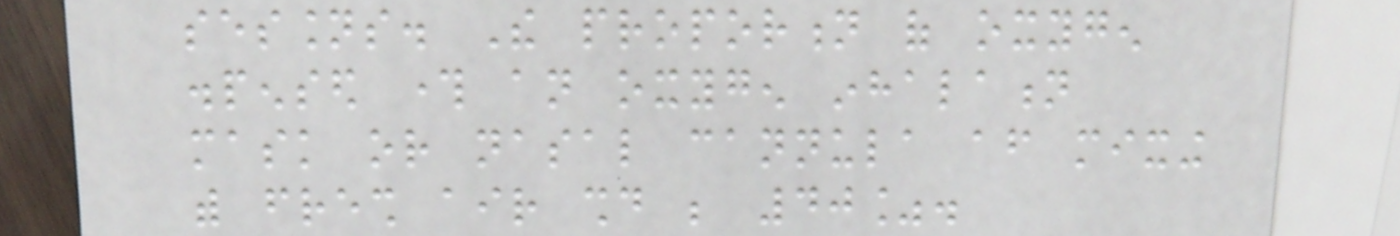sessions. The proportion of oxygen
dispensed through an oxygen inhalation
mask or nasal cannula after mixing
with fresh air should be 40%.
